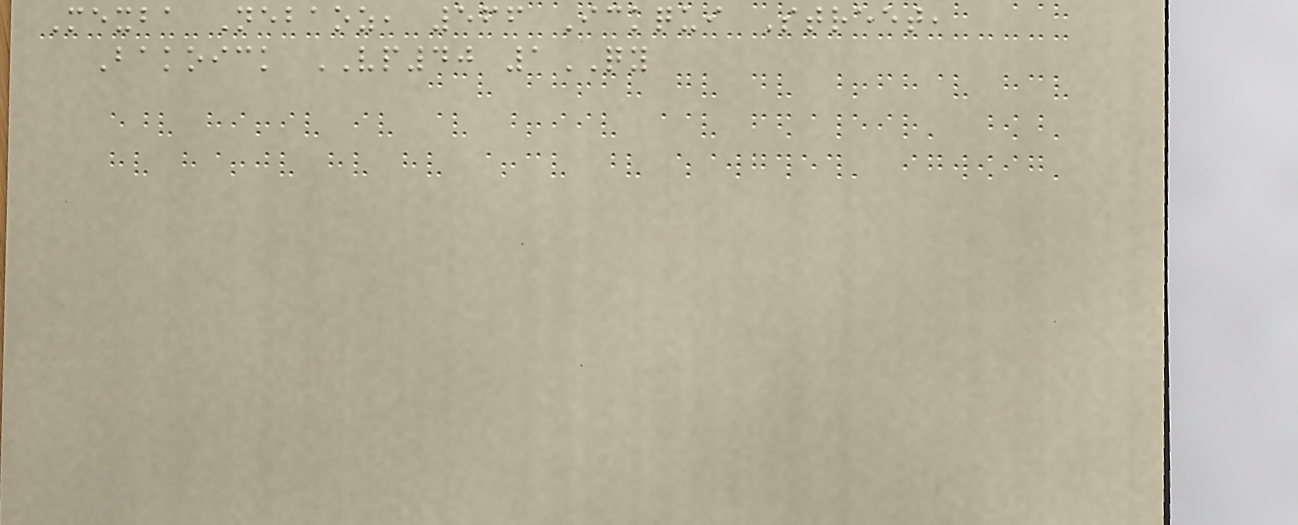Mexba Nebaoz, 566 Ickqui Street,
Bakoick VP40 1QY
